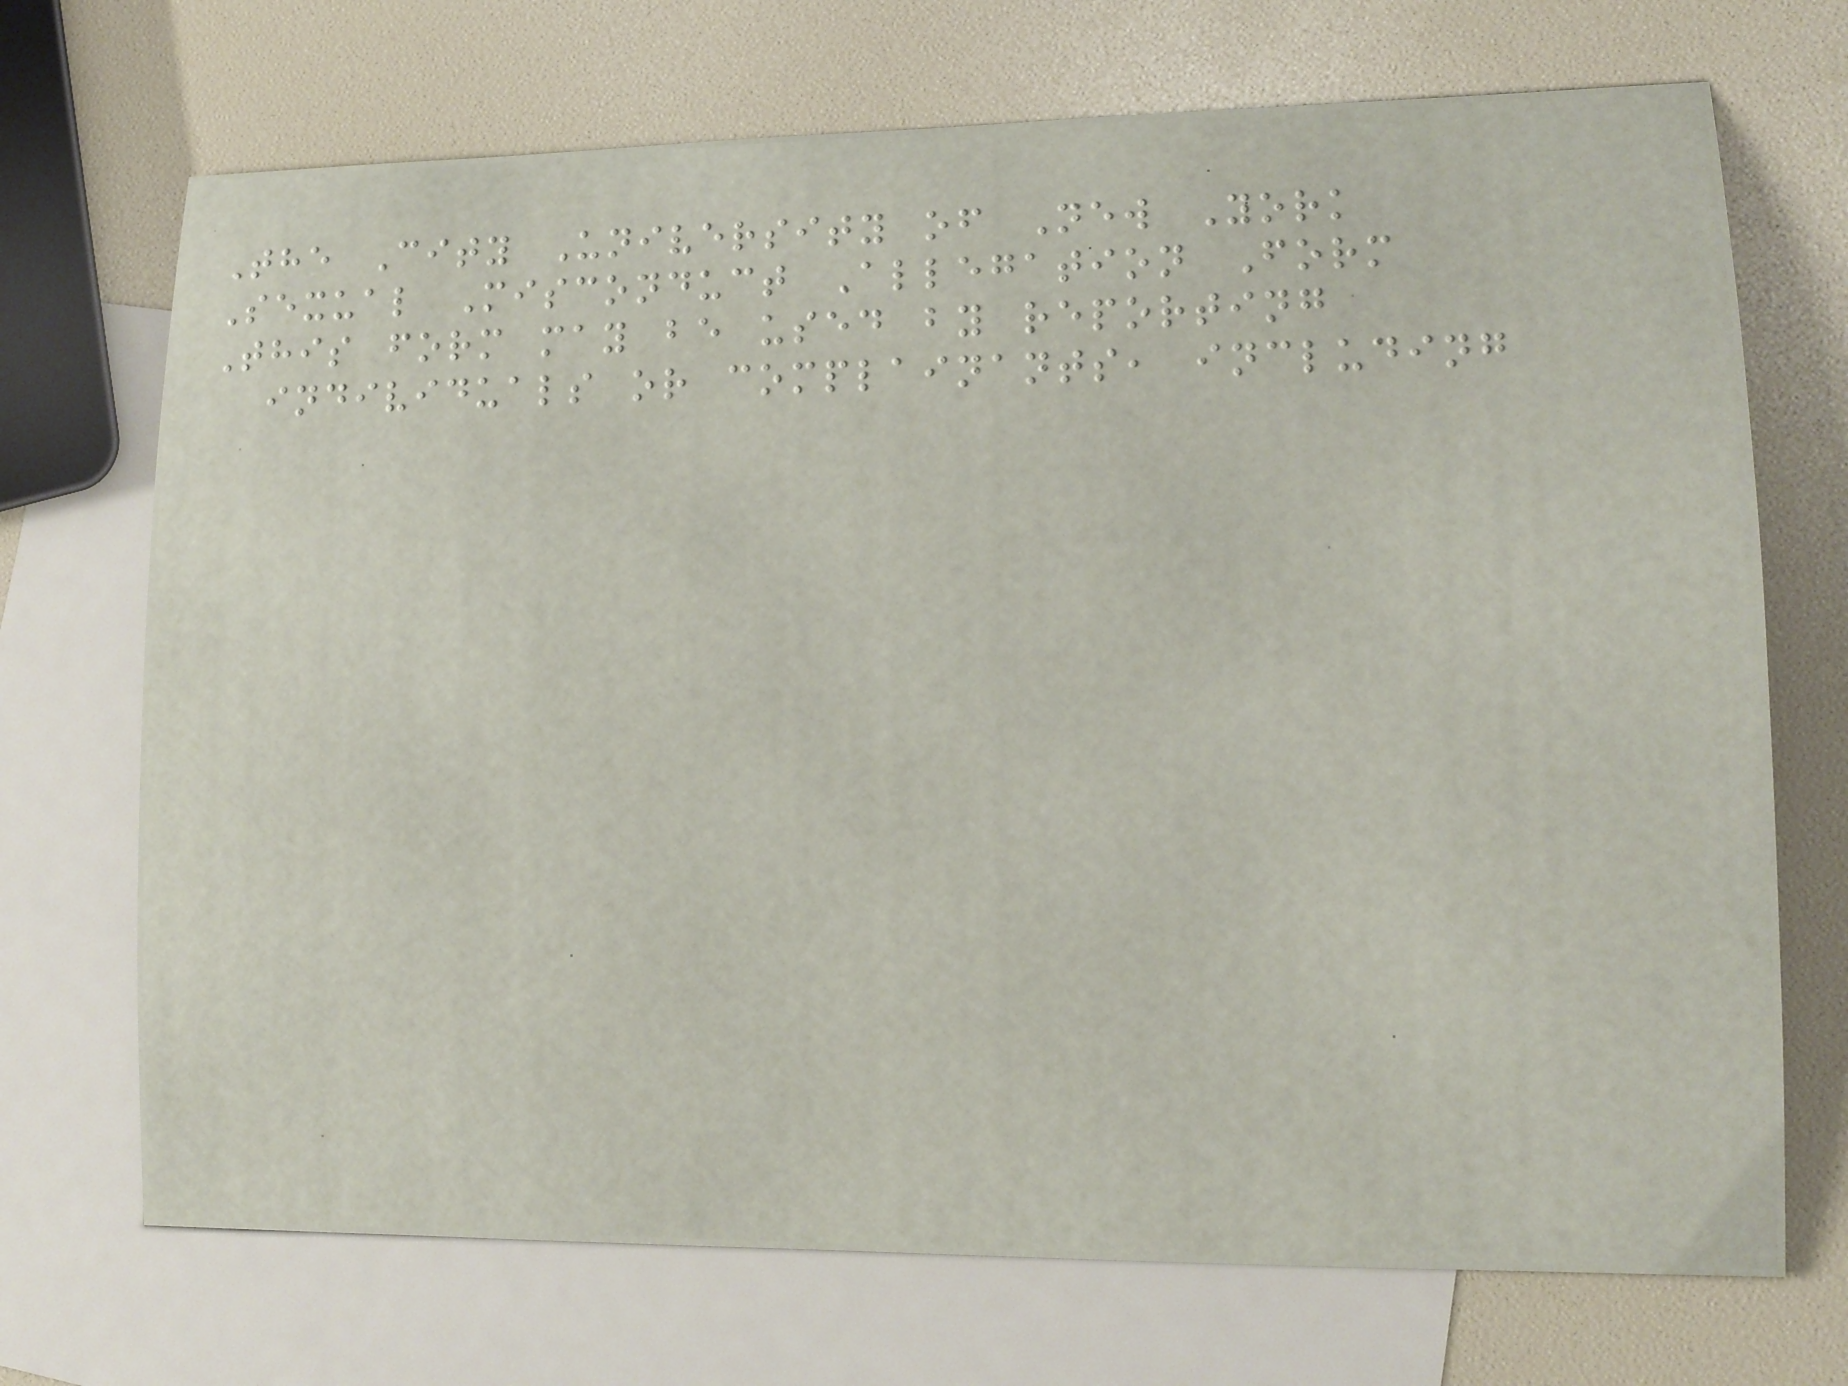The City University of New York
Sexual Misconduct Allegation Form
This form may be used by reporting
individuals or complainants, including
